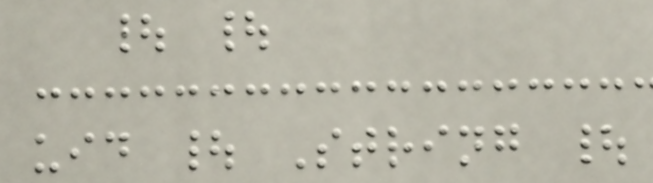| |
uid | String |
